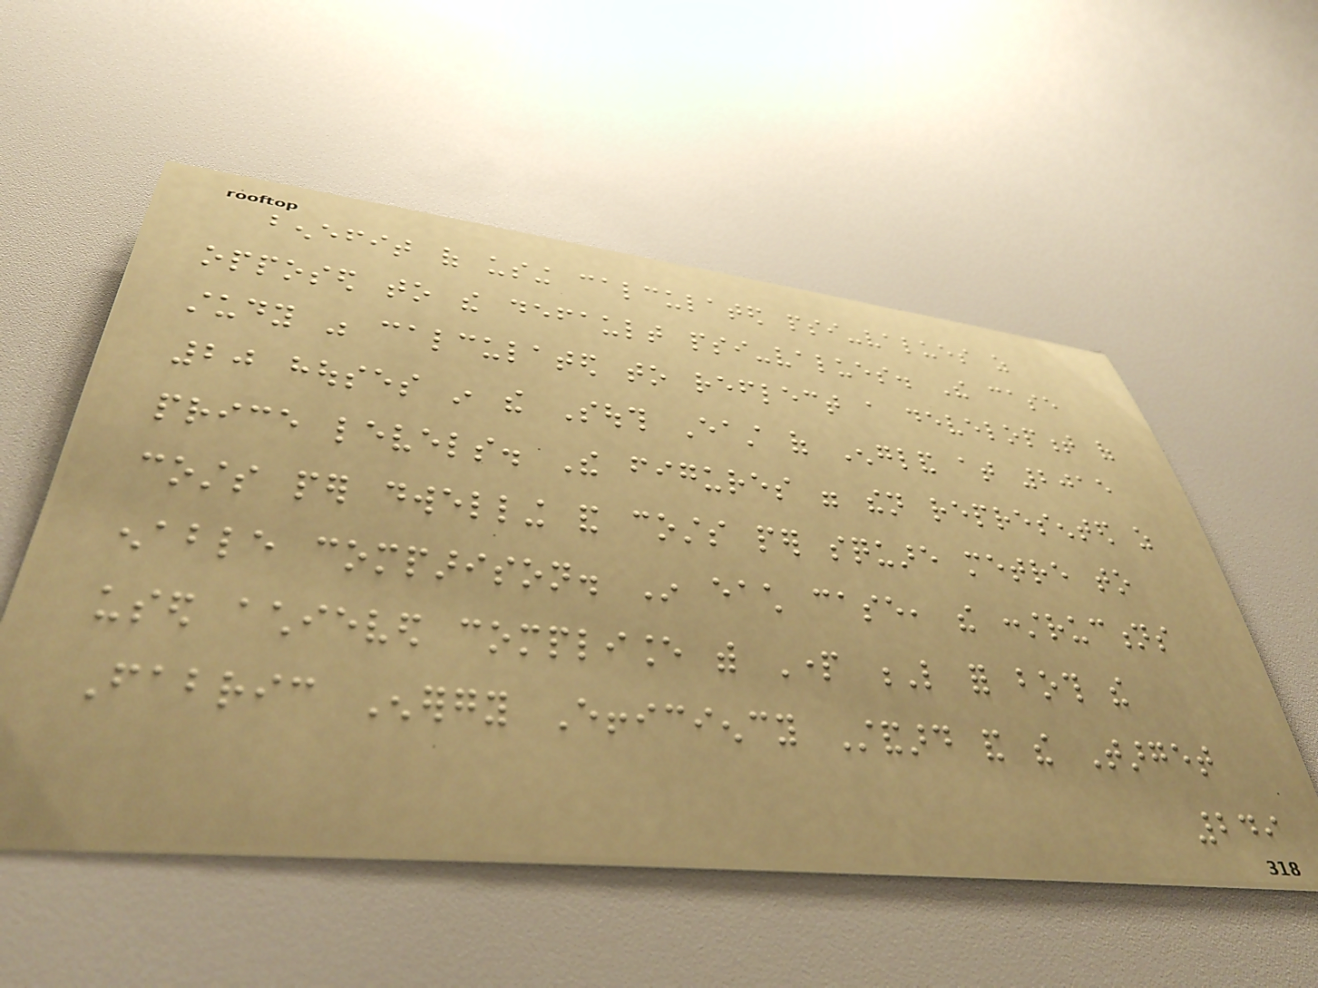benefit of using calculated psi-values as
opposed to the default psi-values. The case
study was calculated to reflect a development of
20 houses in the South East of England at 2015
price levels. The figures were then represented as
costs per dwelling and costs per square metre to
enable comparison. In each case, the constructions
used achieved compliance with Part L for both the
Fabric Energy Efficiency Standard and the Target
249
